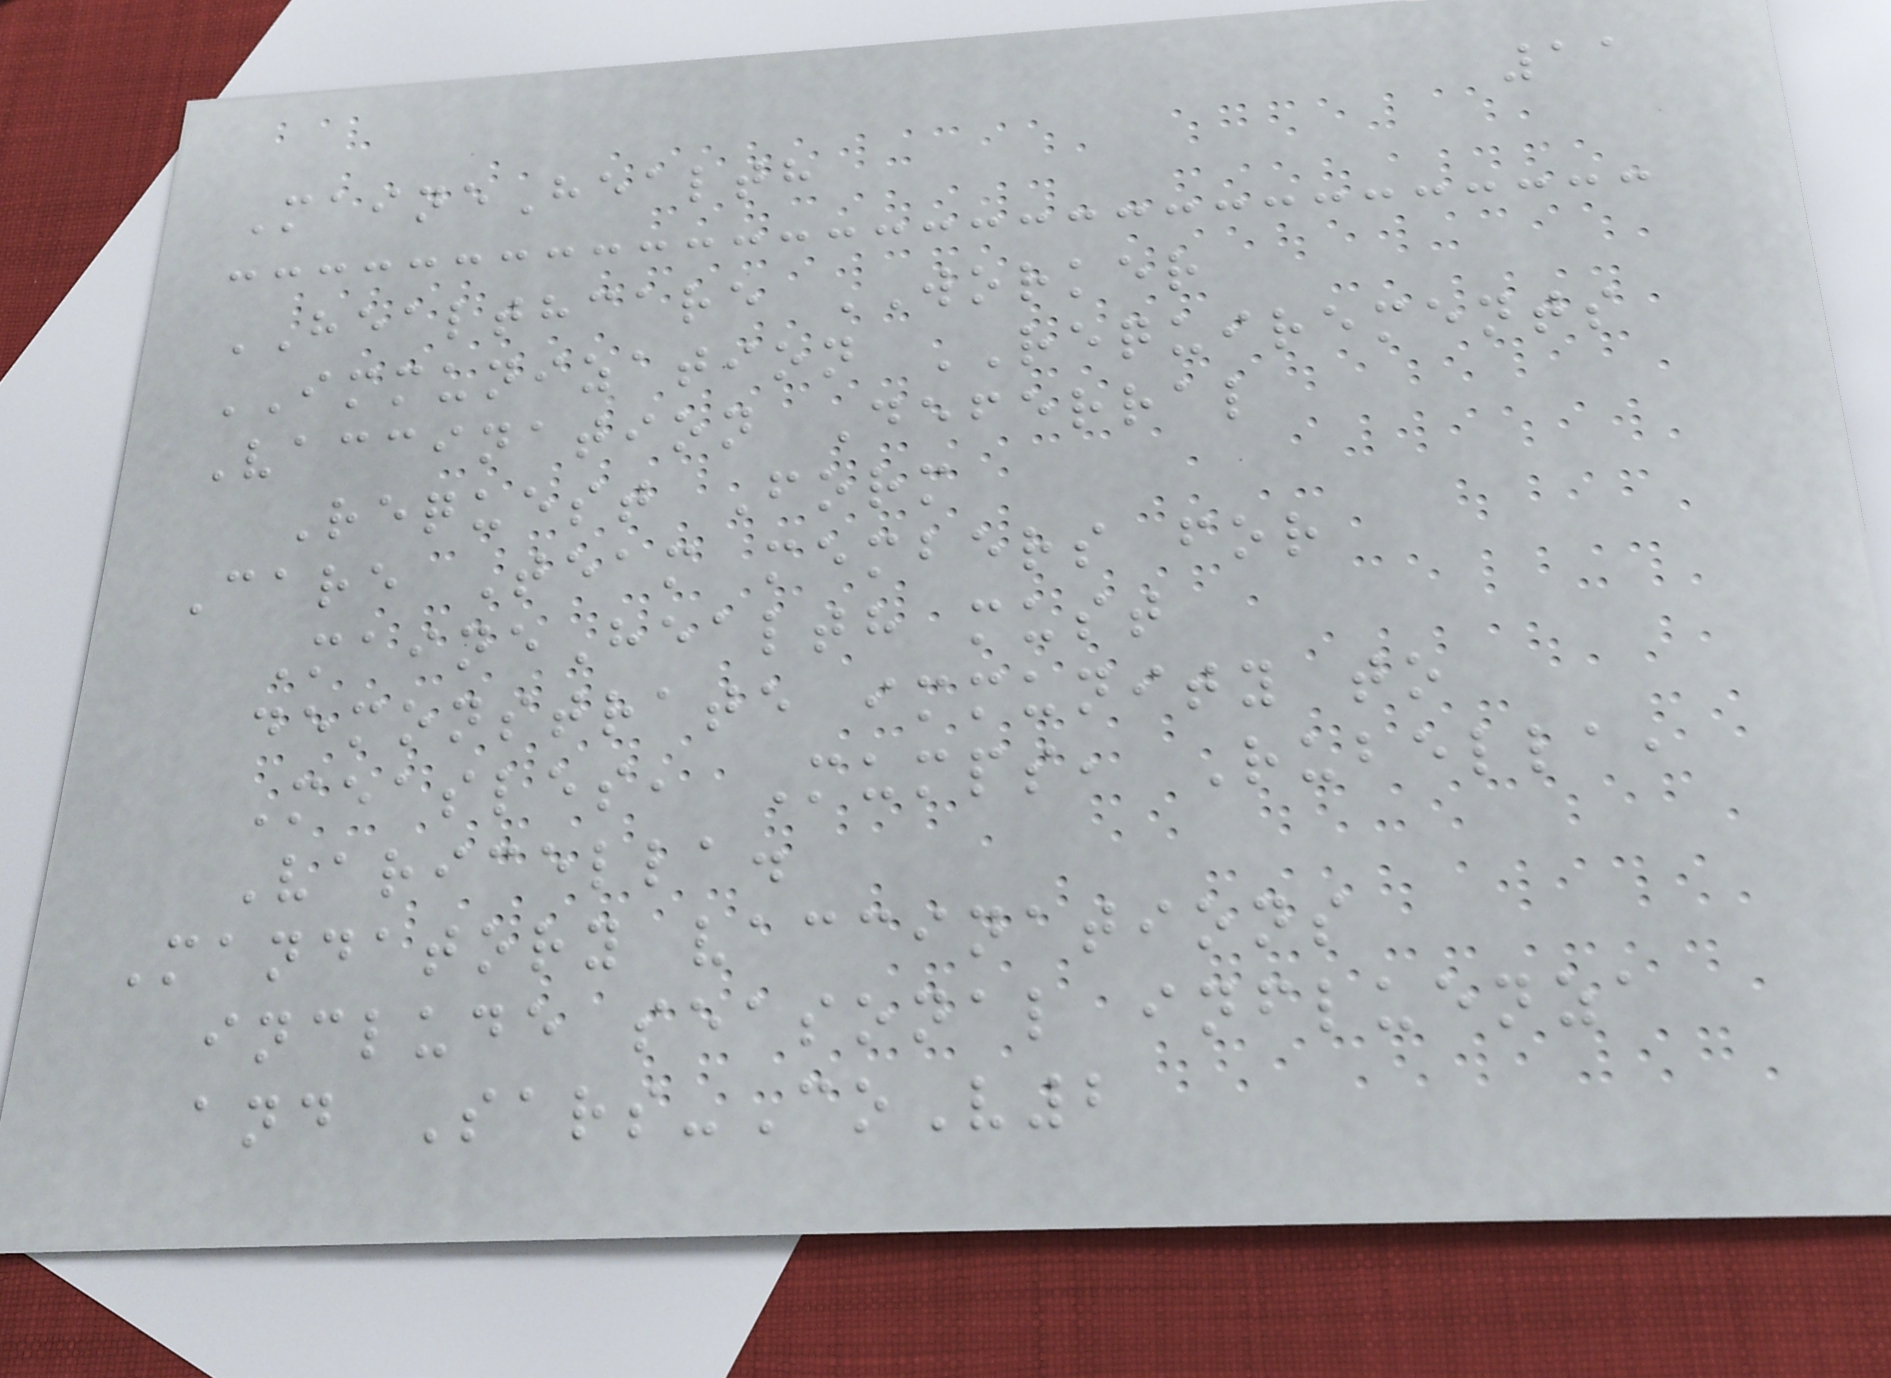11
MaineHealth
HEALTHCARE WORKER
IMMUNIZATION REQUIREMENTS
Vaccination Deferral
Request Form
Care Team members for
MaineHealth must
demonstrate immunity to
Measles, Mumps, Rubella,
Varicella.
Mandatory vaccinations
include seasonal influenza
and Sars-CoV2
